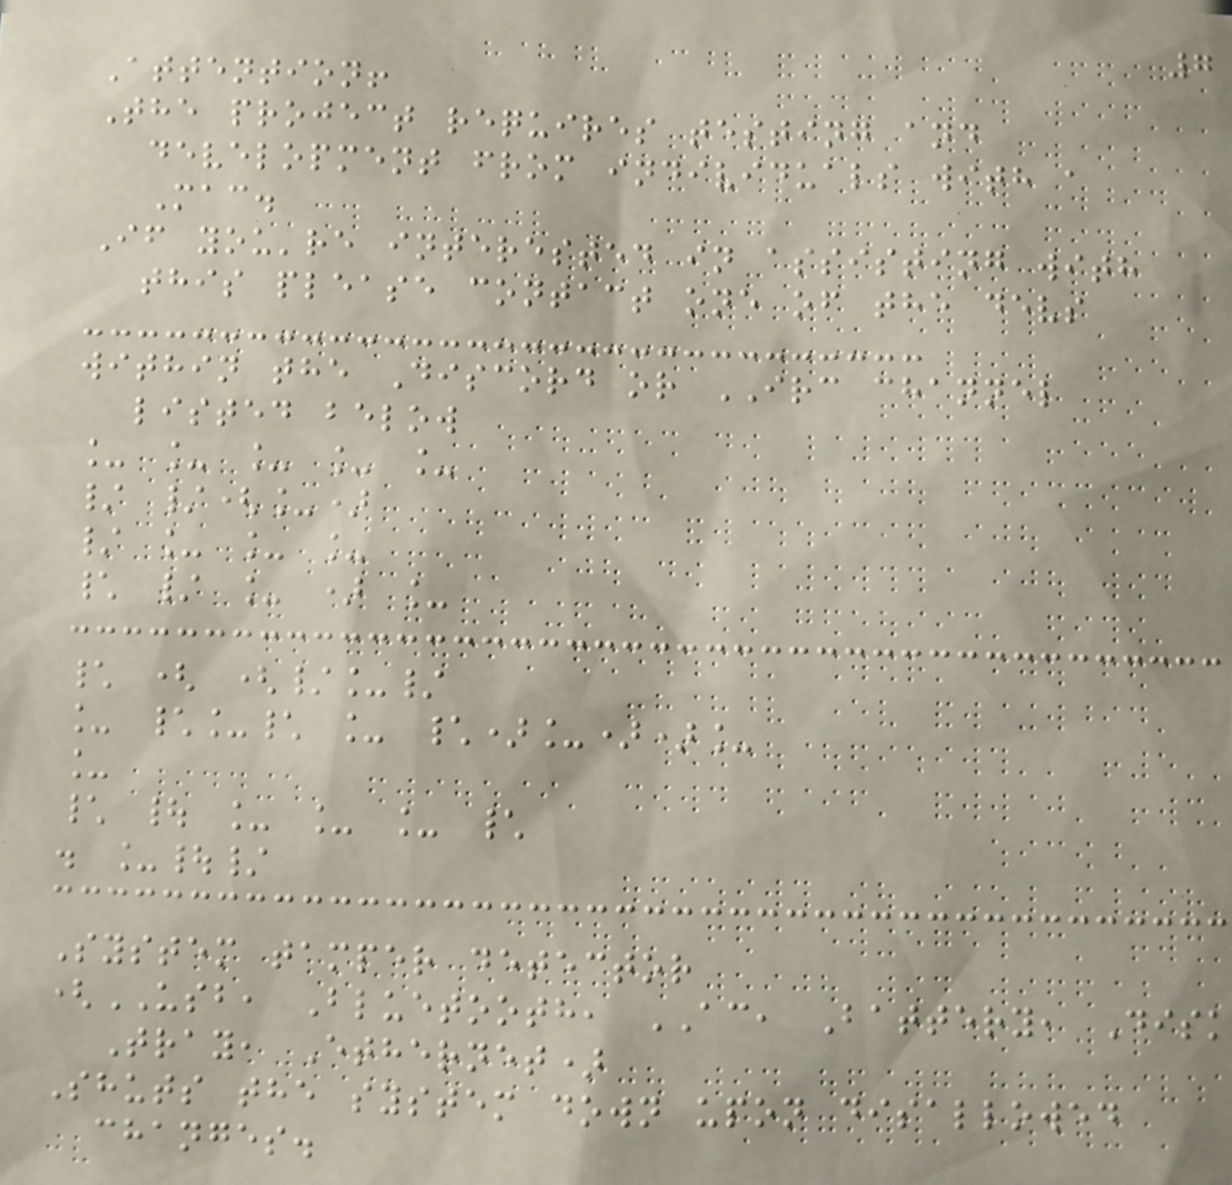7
Attention!
The project requires testing and
development from individuals with a
Mac.
If you're interested in assisting with
this please contact one of the devs
within the Discord or IRC channel
listed below
_ _ _ _ _
/ /(_)
/ _ _ _
\ / _ ) _
\ ( (/_/
_ \_\ _ \)_))_
_
\ | _ _ _ \
. _|/
System tamper detector
(USB, Bluetooth, AC, Battery, Disk
Tray, Ethernet)
Shuts the system down upon disallowed
changes.
